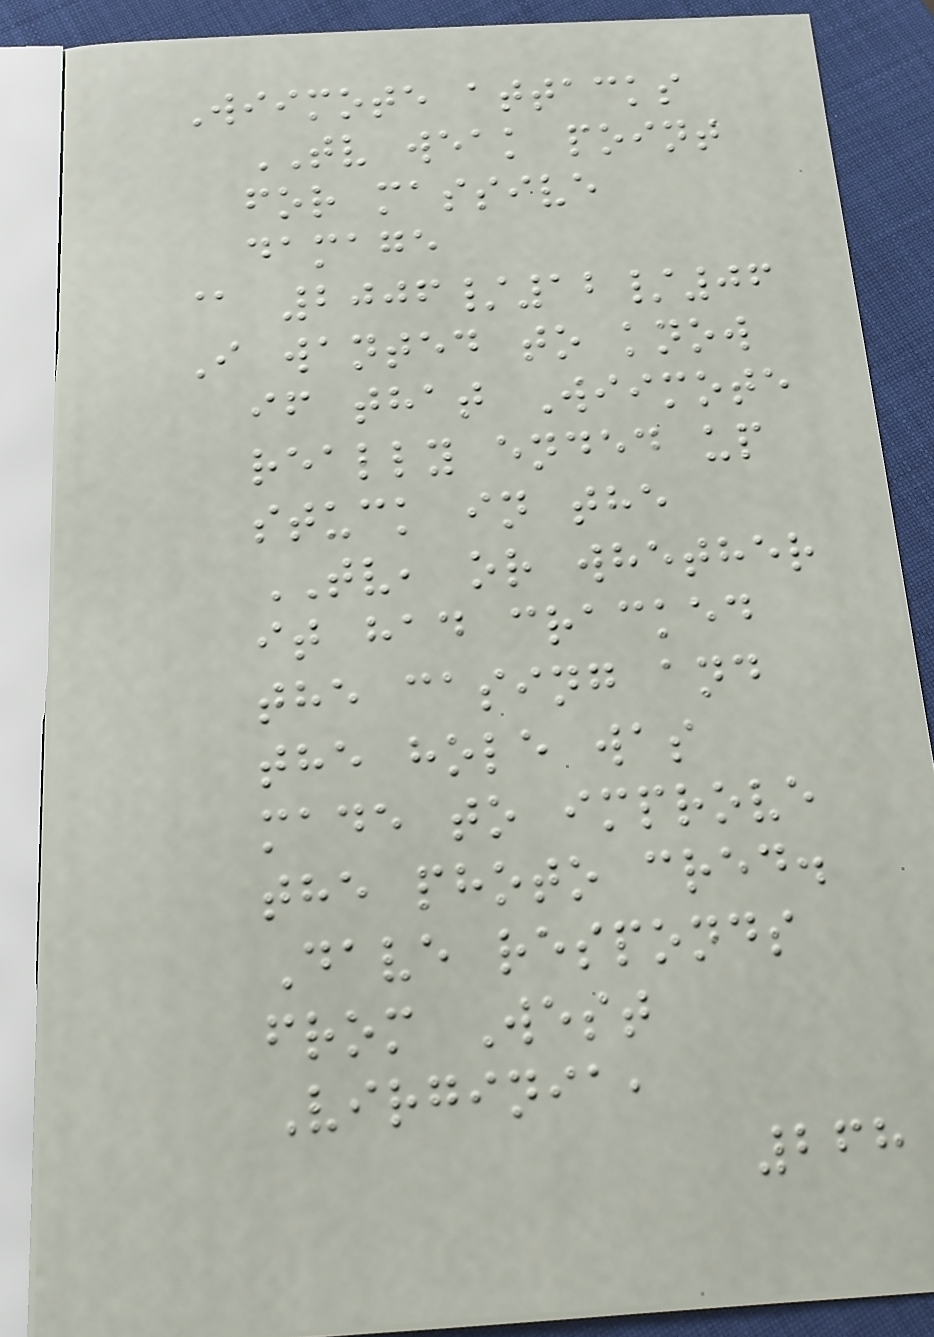Wiimote attacks
TV weak point
for massive
damage
@ 2006/12/06
I wanted to know
if that Wiimote
really ended up
stuck in the
TV, or whether
it had cracked
the casing and
the hole was
made to improve
the photo cred.
Dave responds
from West
Virginia,
268
